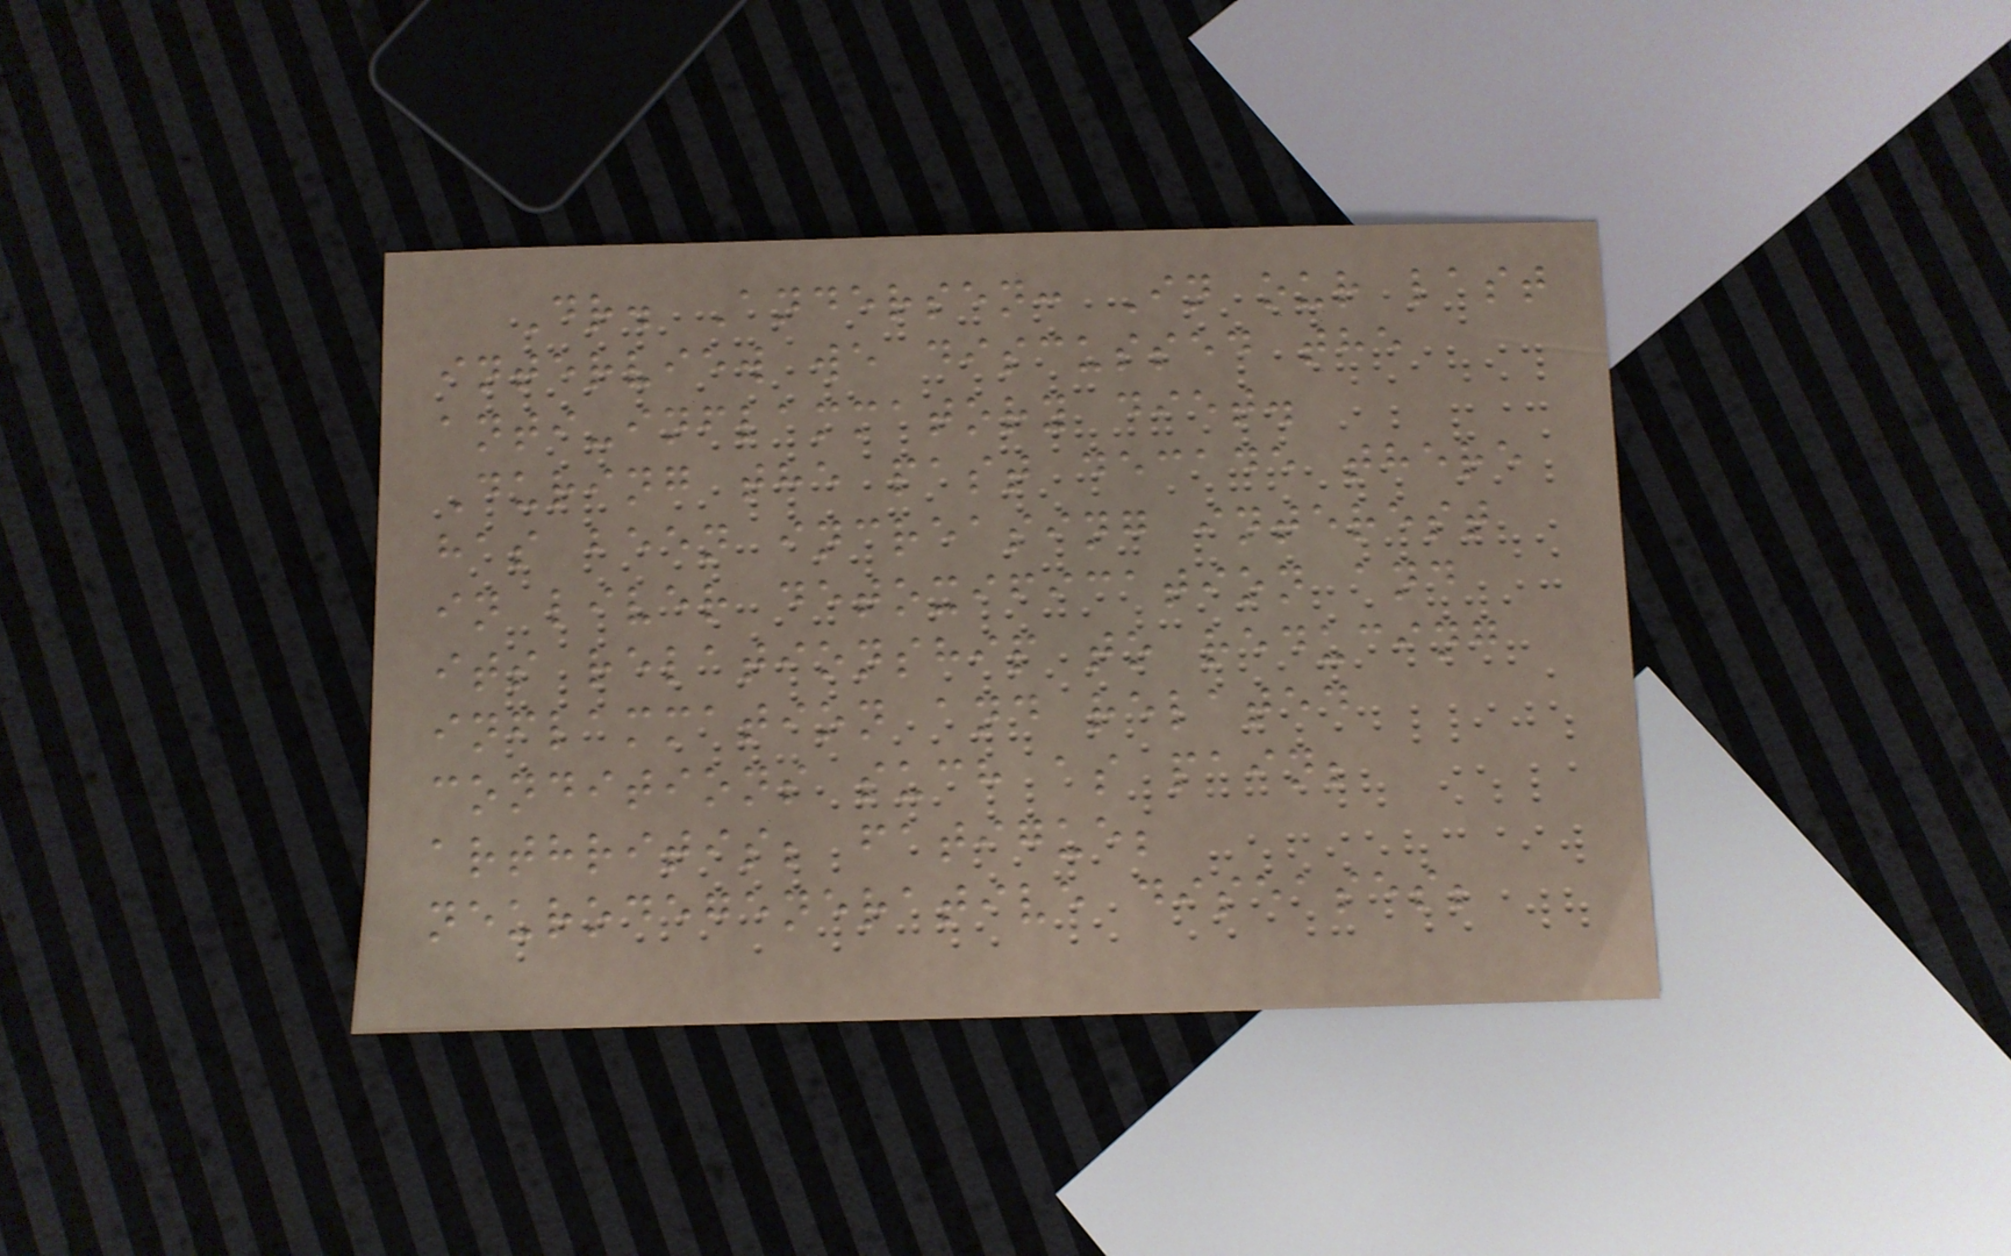Dr. Andersen: In our last
interview we discussed the
anti-inflammatory diet.
During the past decade there
has been increasing interest
in liver detoxification and
its relationship to reducing
inflammation and related
conditions such as pain;
arthritis; fatigue;
neurodegenerative diseases;
